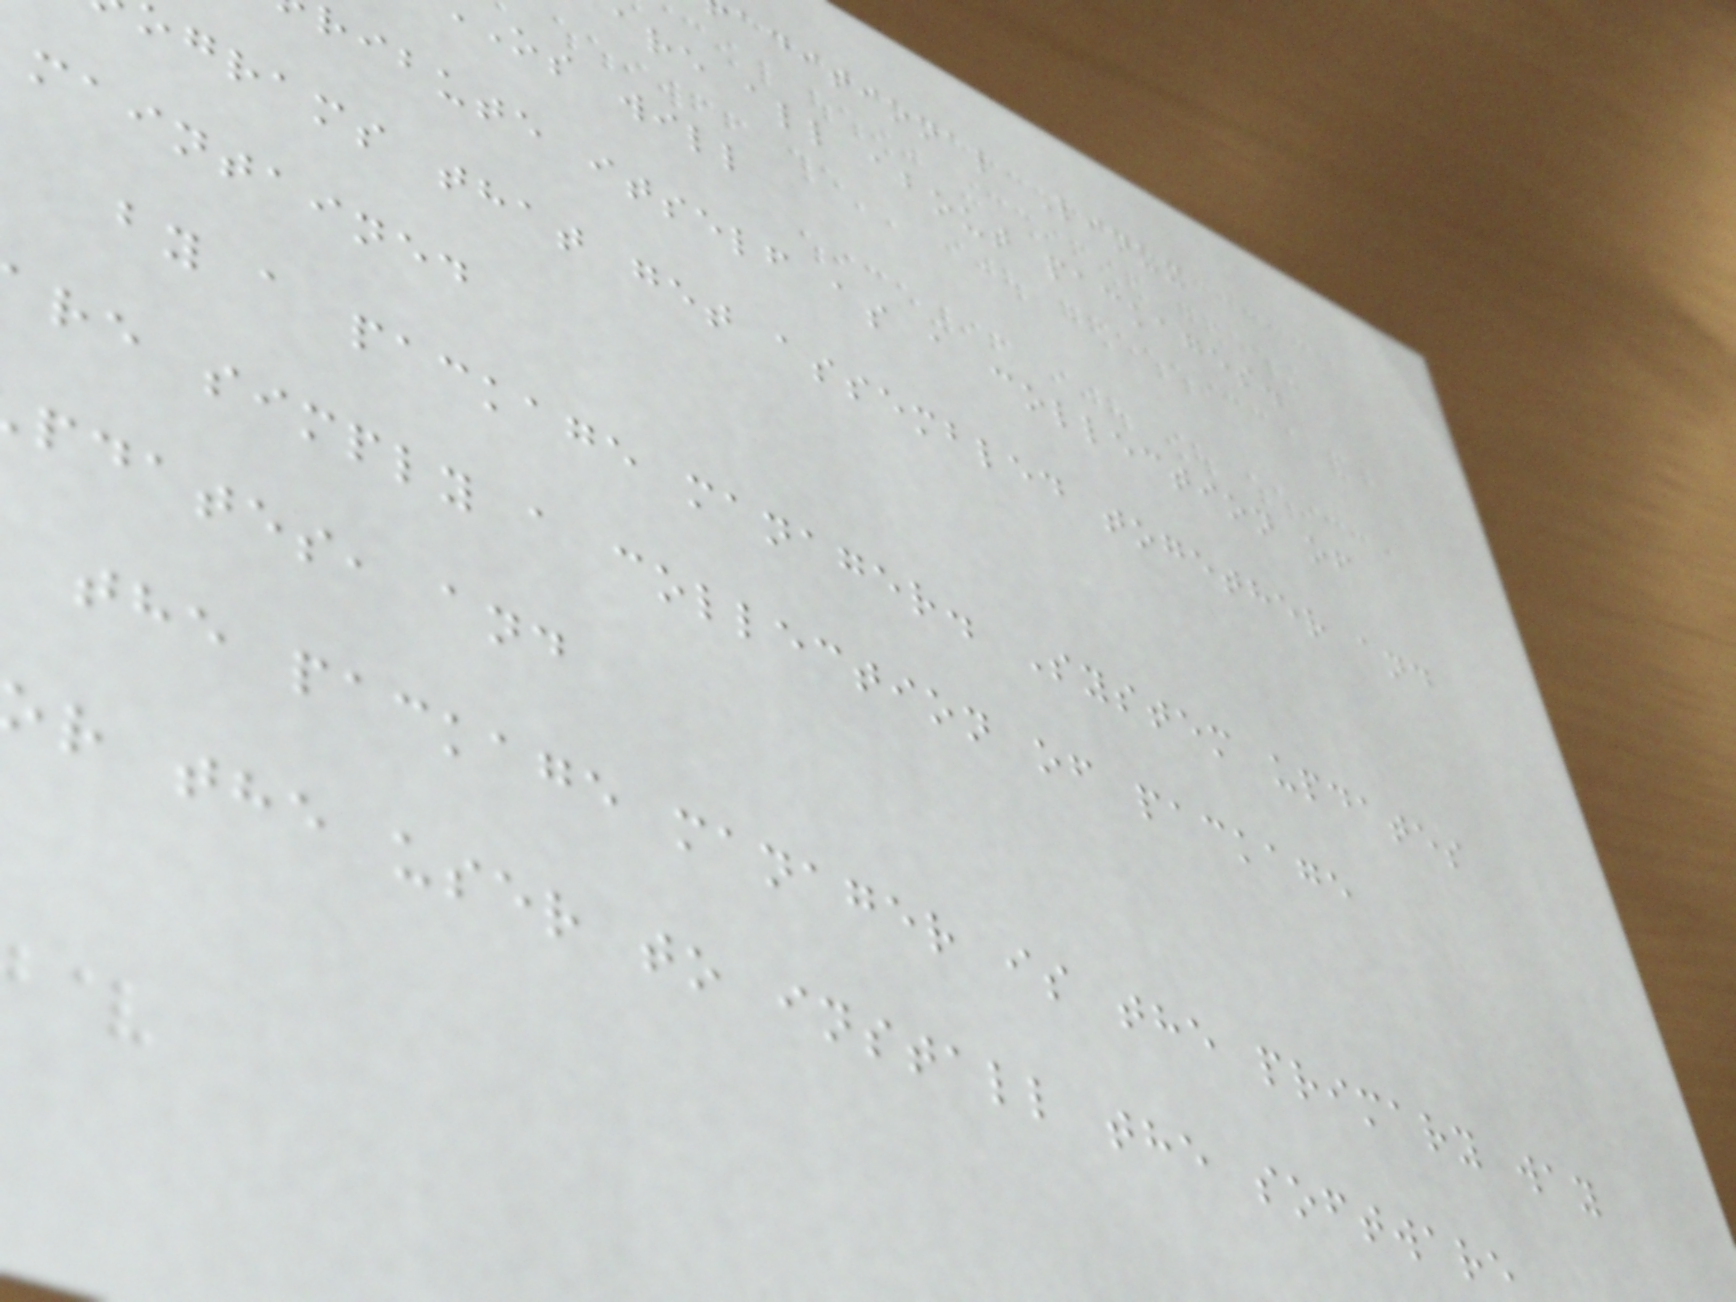aditional Linux
are all about packages.
os will
ribute itself as a collection of
grams that get assembled together and
maintained
by a package manager. System updates
re simply a collection of package
pdates, and
the package manager is the primary way
r the user to install the software
